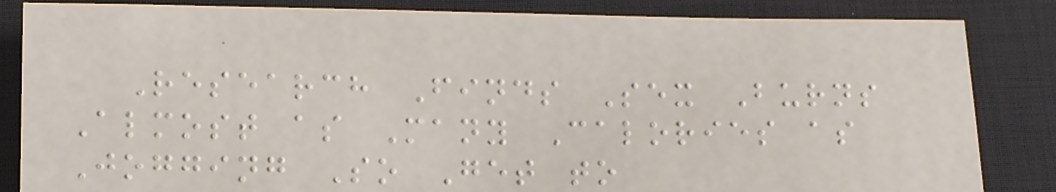Research Finds Sex Burns
Almost as Many Calories as
Jogging So Get to
